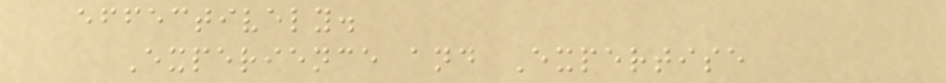effectively.
Experience and Expertise
